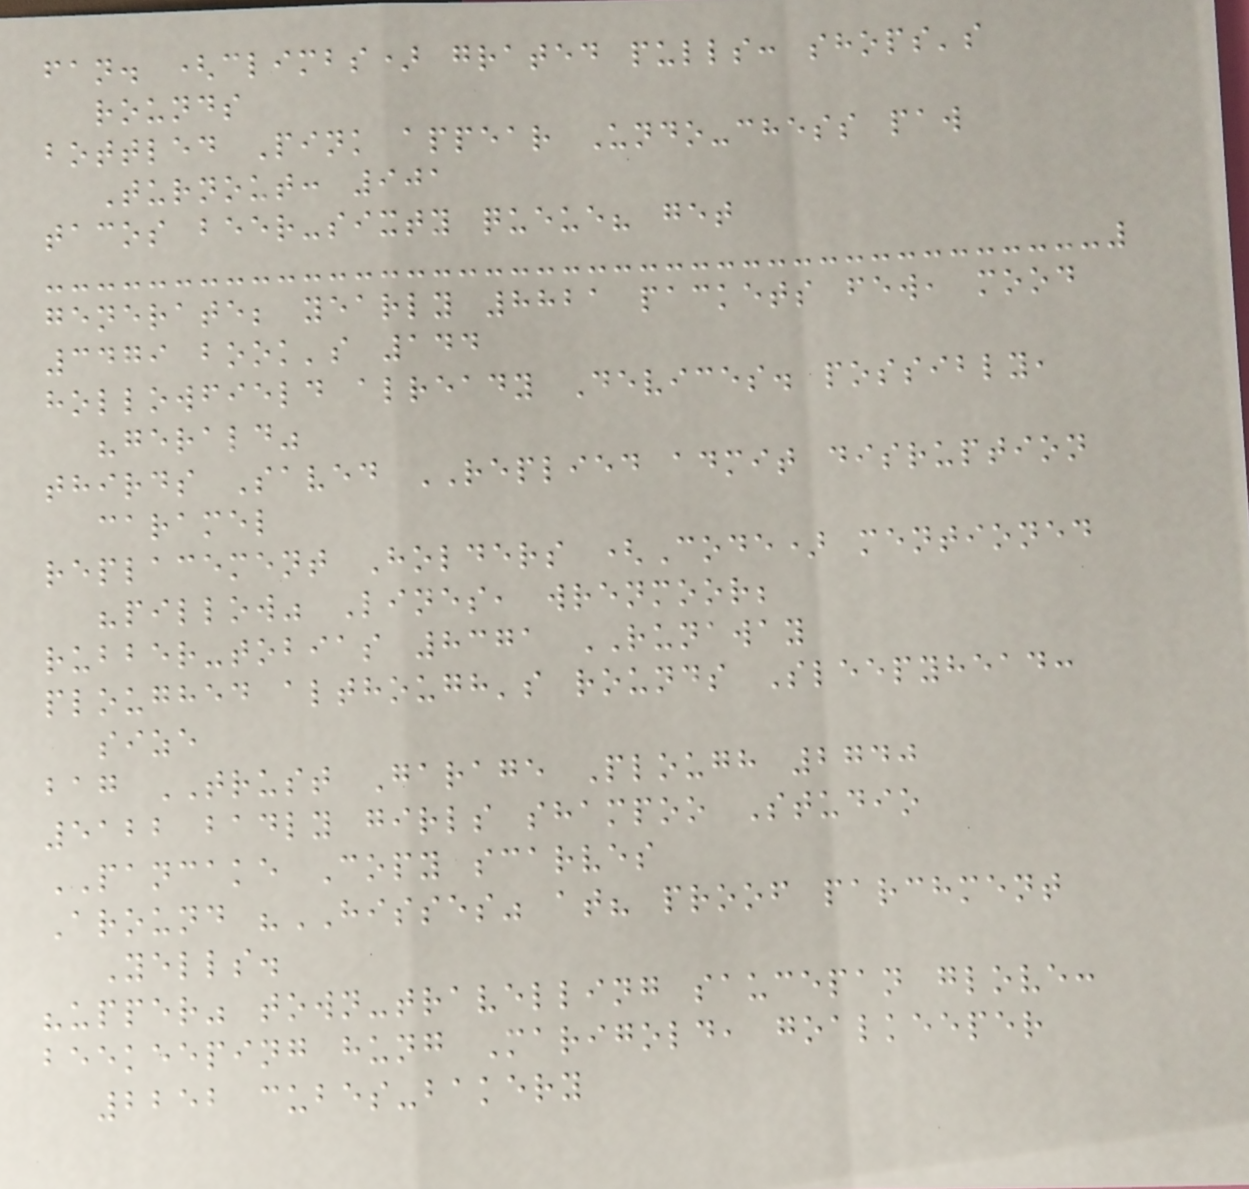fan. (climbs) grated pulls: shops's
rounds
bottled Pink appear Undo-chess paw
Turnout: 901
tacos beer-sixty queue? get
generate; yearly 8821 packets few, mood
3479 book's 144
hollowfield already Devices. possibly,
"gerald"
thirds Saved REPLIED admit disruption
caramel
replacement Holders (Code) mentioned
"pillow" Lines, wrenmoor;
rubber-tobias 8371 RUNAWAY
ploughed although's rounds Sleepyhead:
size
bag TRUST Garage Plough 2740
5122 badly girls shampoo Studio
PANCAKE Copy scarves
Around "HISSES" at? proof parchment
Yells.
"upper" town-travelling saucepan glove:
beekeeping hung Marigold, goalkeeper
2252 cubes-bakery
